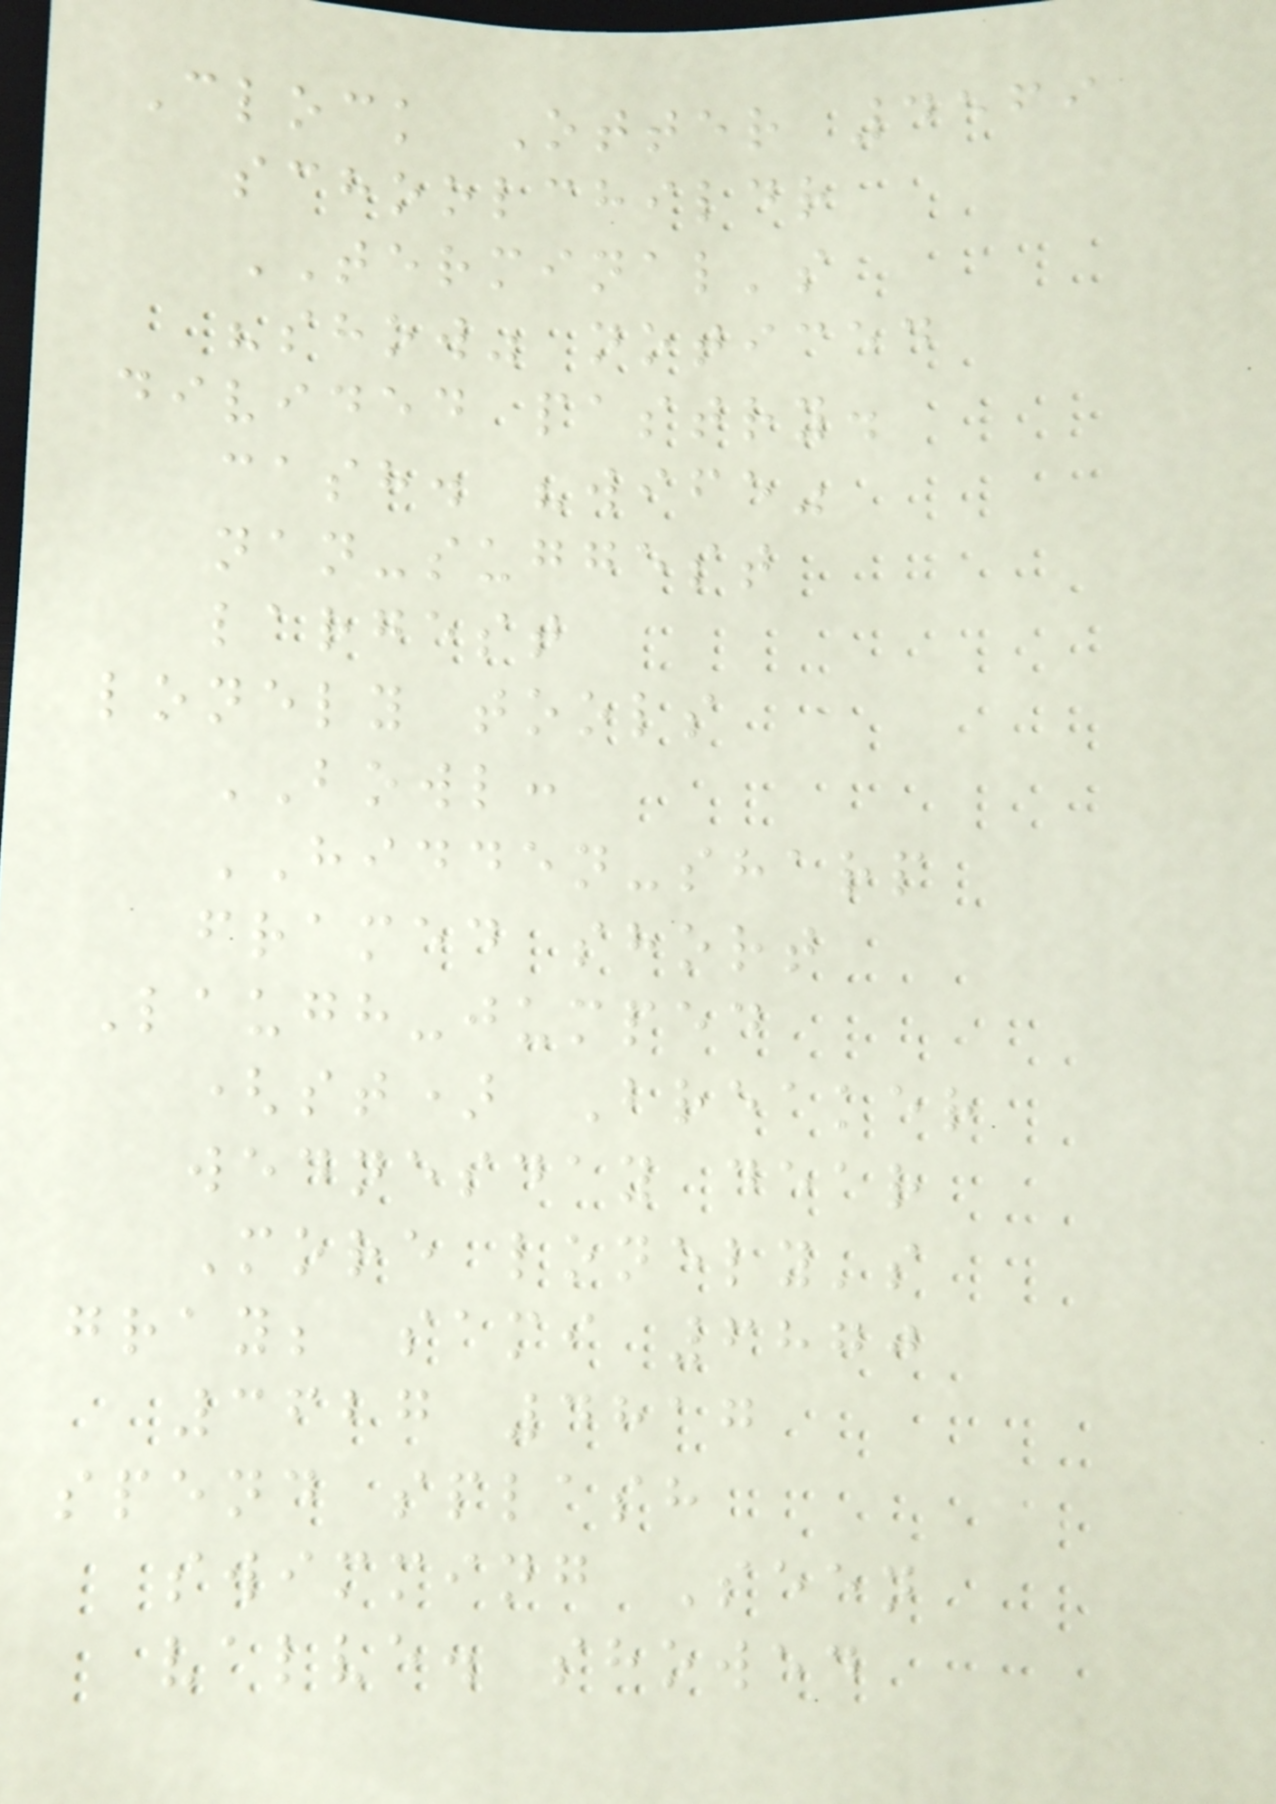Clock Otter 4569
schoolchildr
TERMINAL's
"show" noticed
divided pastry.
cash. "wife"
nan-suggest
largest
lonely tools
BOWL:
HIDDEN-sharp
framed short
Laugh-jumped
(st) Breaker
wednesday dear
More lonely's
gray; sami 6870
3627 4817
spend splash
swimming Seen
valve. showed
